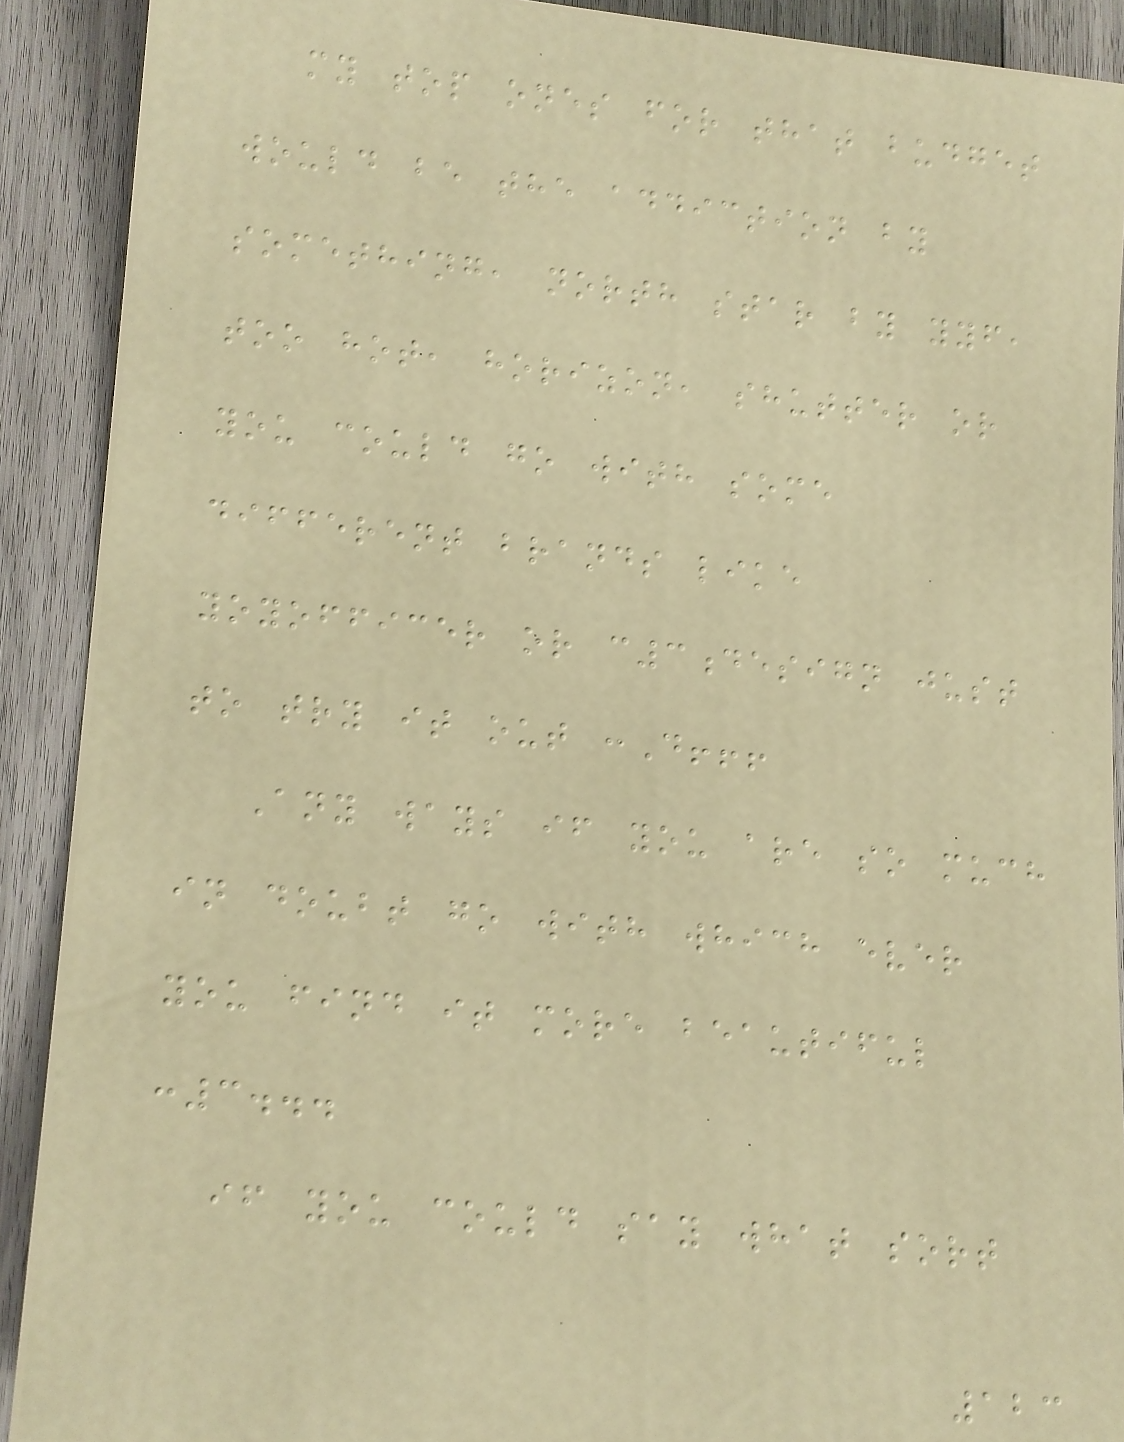my top ones for that budget
would be the addiction by
something, north star by yyf,
too hot, horizon, shutter or
you could go with some
different brands like
yoyofficer or c3design just
to try it out :D!!!
Any ways if you are so much
in doubt go with which ever
you find it more beautiful
:3...
if you could say what sort
123
